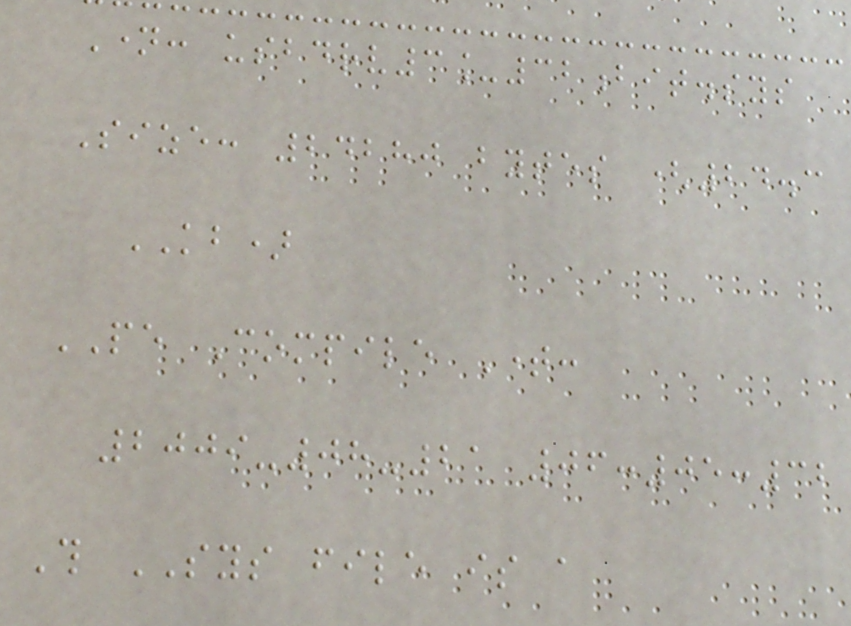Name: usbdrv3_32bit.sys
Size: 24280 bytes (24.3
KB)
PE Compile Time:
2009-08-21 06:05:32
This SYS file is a
